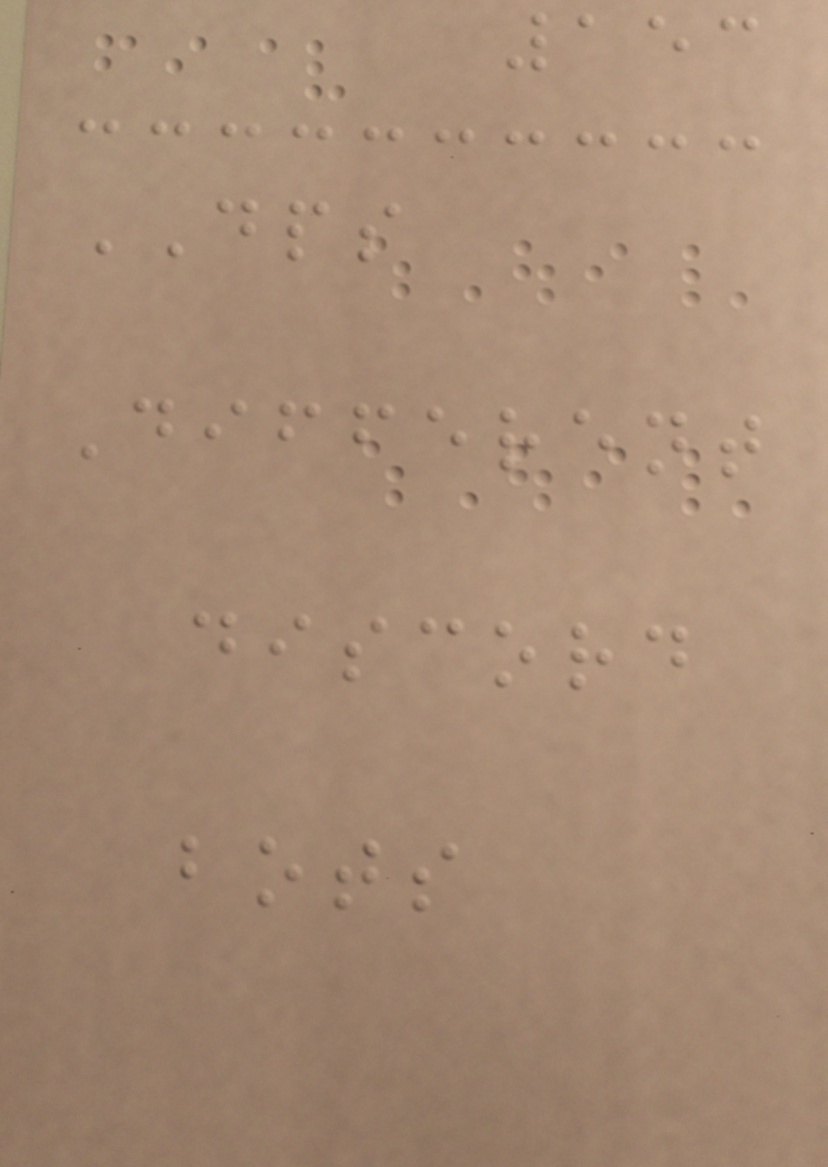153
DPS
Different
discord
bots
